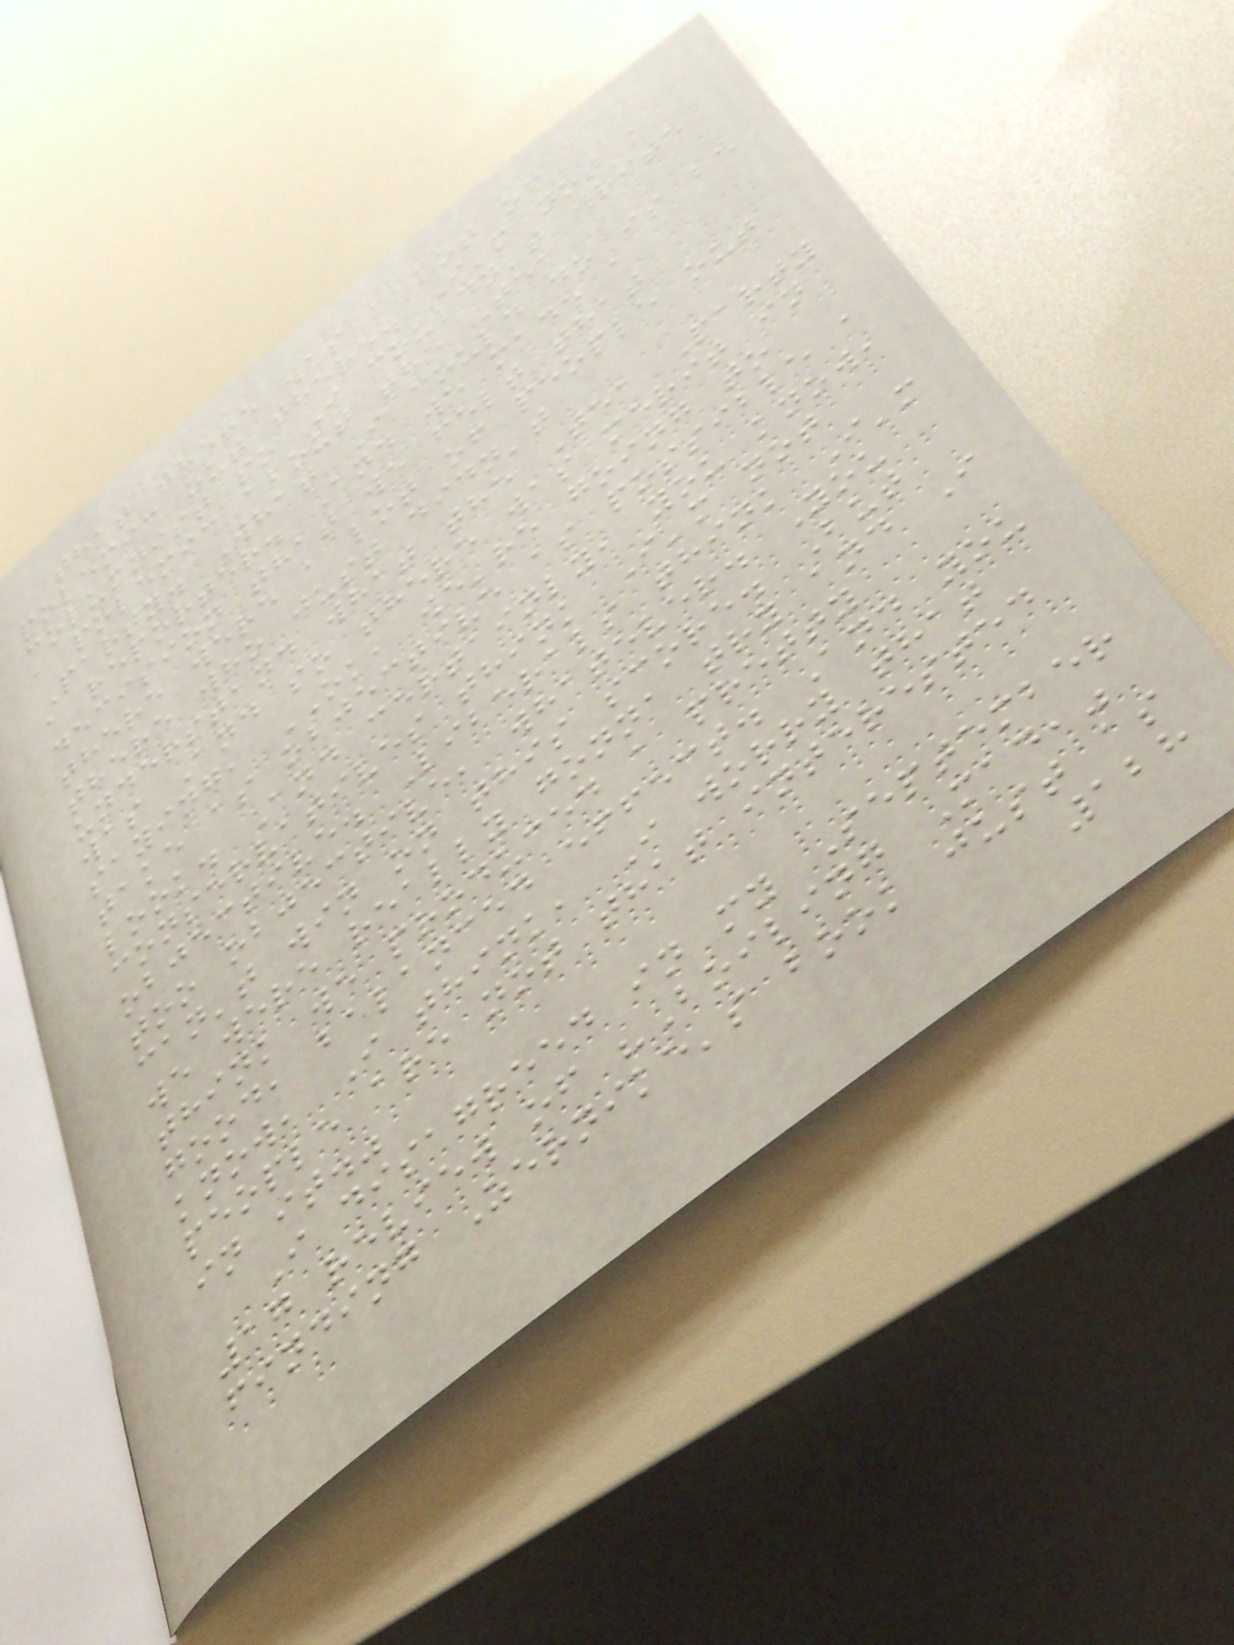that there was a lot of
polemic out there. I'm not a
columnist so I couldn't write
a polemic about the Tea
Party. What I could do is be
a reporter. And we made a
decision that we felt that
there were a lot of people out
there who just didn't
understand what the Tea Party
was And so there was merit in
saying, OK, we're going to
take as objective as possible a
look. And certainly, you know,
conservatives think I'm not
objective. Liberals think I'm
too objective, whatever. You
can't win on this score. But
we were really gonna try and I
think we produced a pretty
good, balanced effect. And you
know, I think, I worry that
people are not that interested
in it."
I disagreed in my September
17 review of "Boiling Mad,"
finding Zernike's book just as
128
